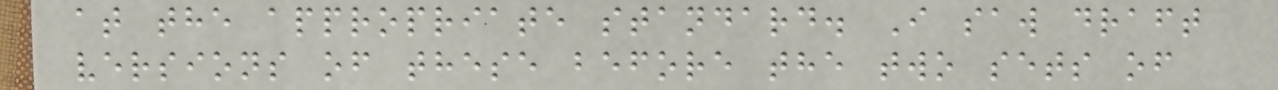at the appropriate standard. I saw draft
versions of these before the two sets of
